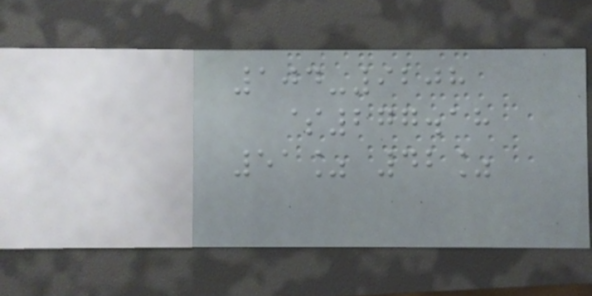104-9208
$277.18
51% 42%
